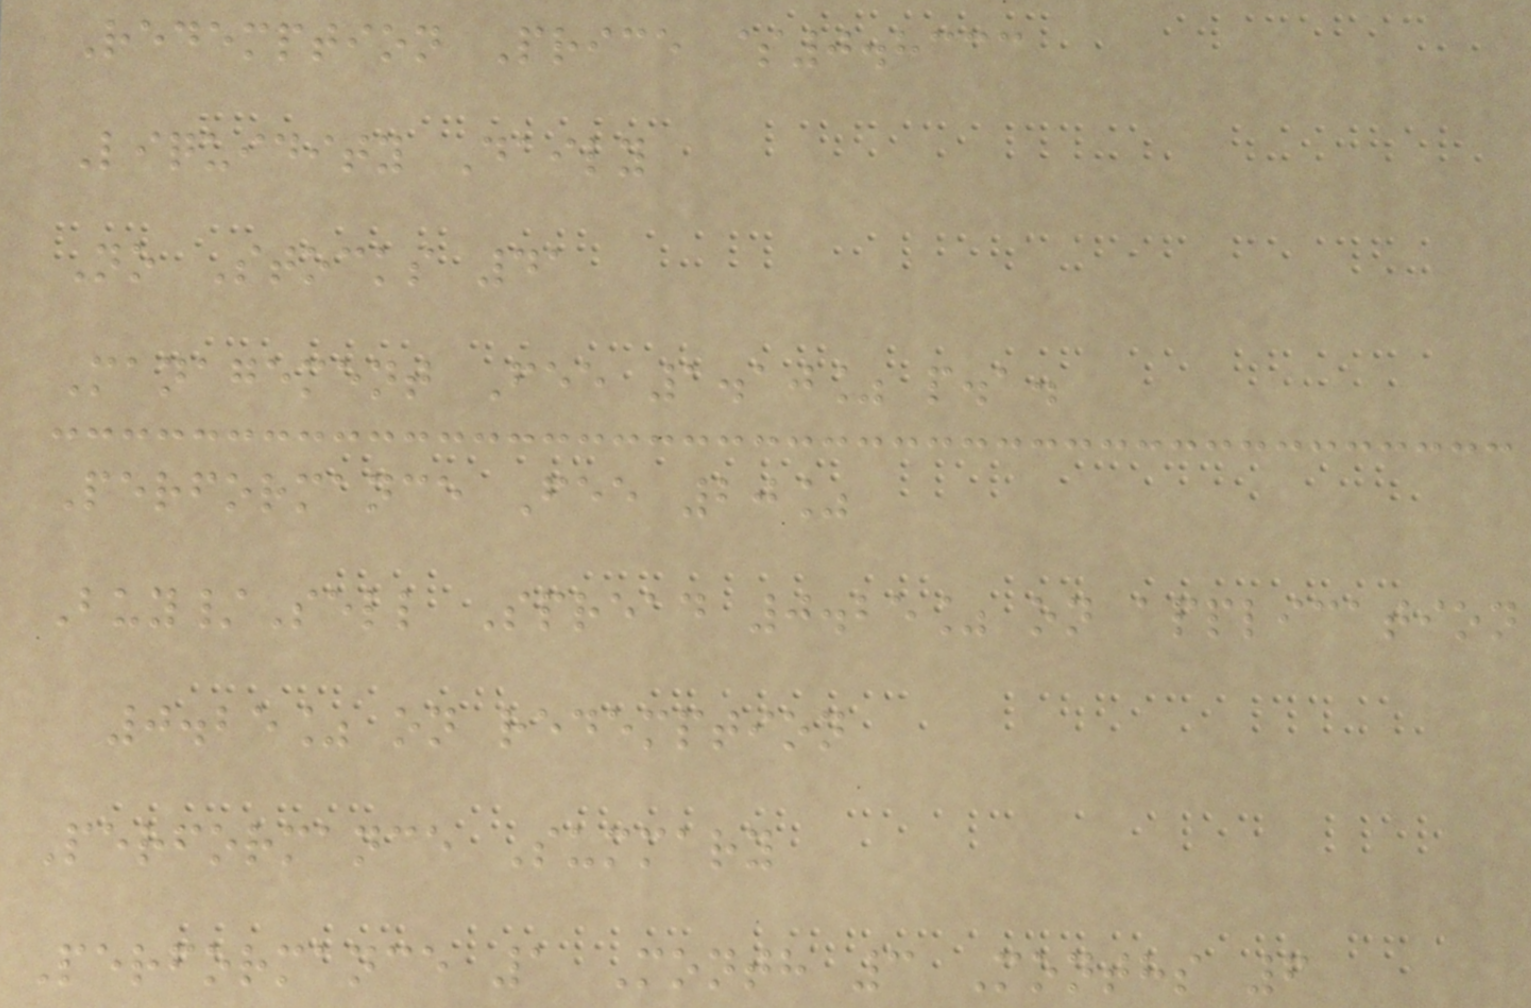Redemption Price $0.8333
Liquidity Daily
No Stocks 41
Management Fee 1.10% p.a.
Performance Fee 20%
Buy/Sell Spread 0.25% on application
0.25% on redemption
Performance Summary
Performance 1 Month 3 Months 6
